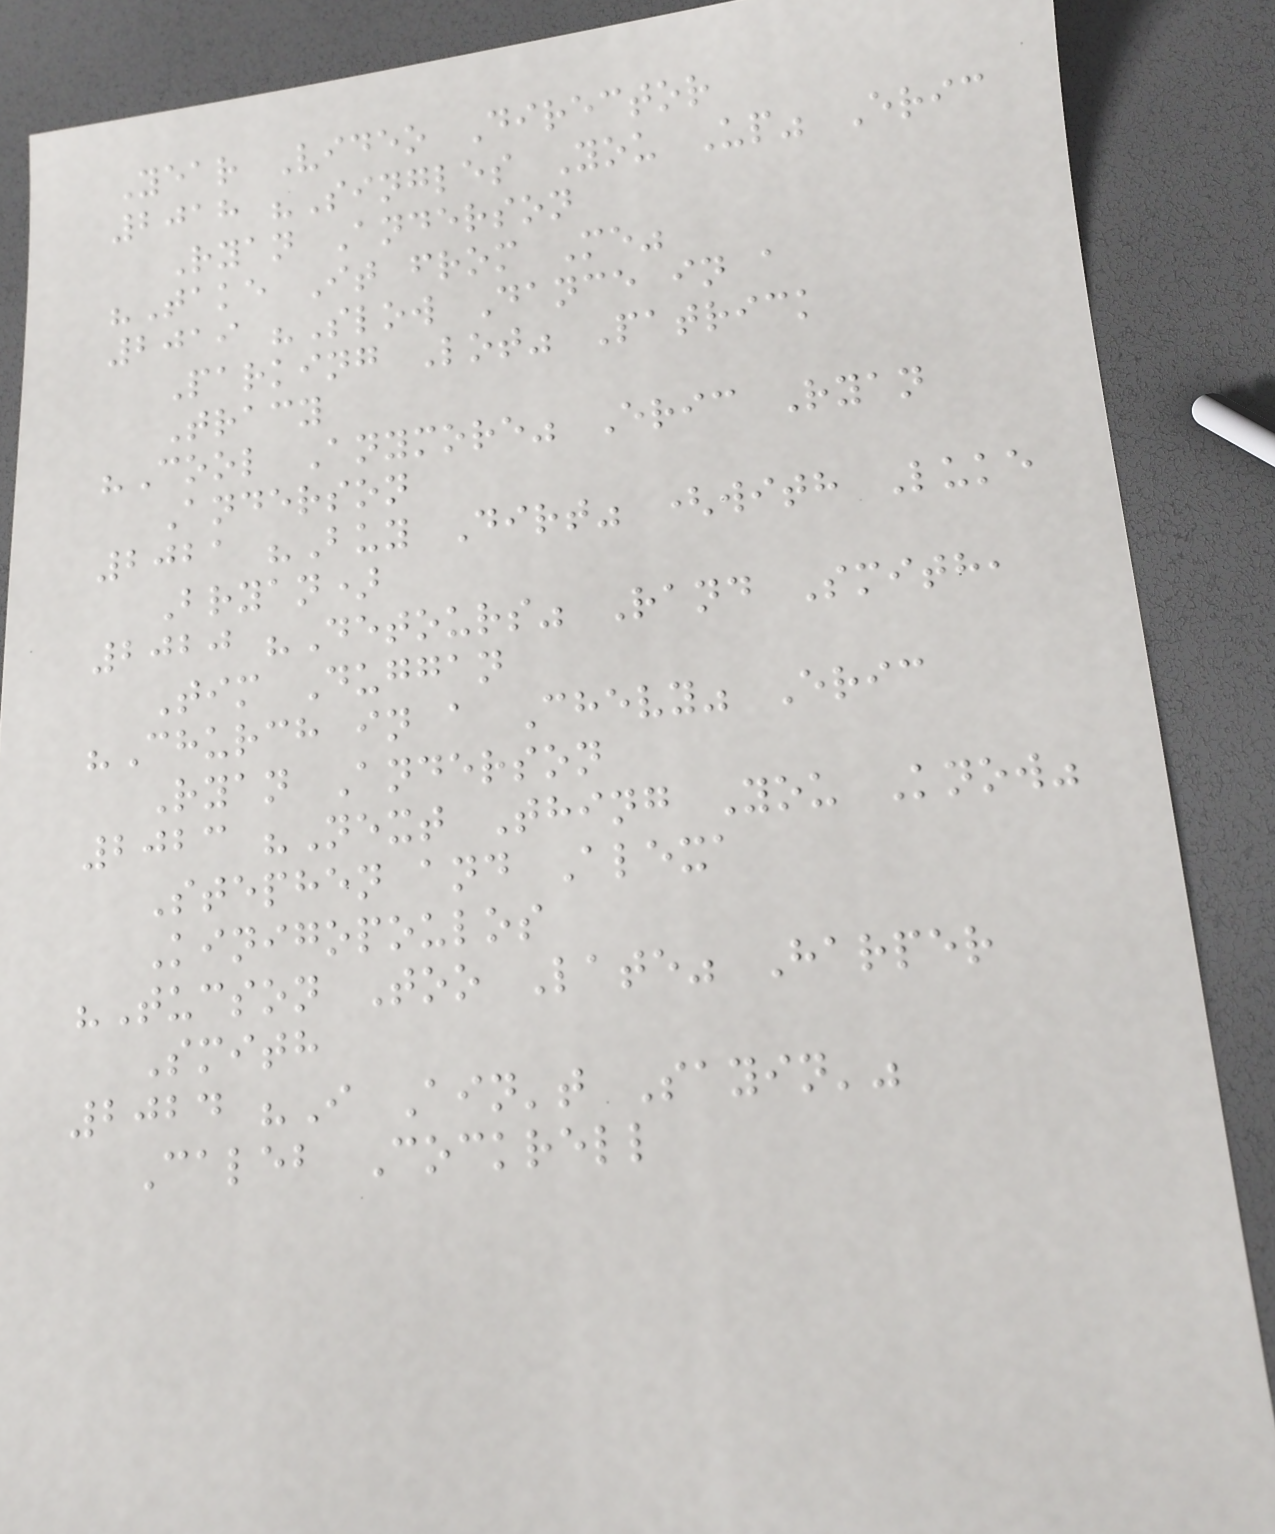Year Video Director
2018 "Singles You Up" Eric
Ryan Anderson
"Take It from Me"
2019 "Slow Dance in a
Parking Lot" Patrick
Tracy
"Cool Anymore" Eric Ryan
Anderson
2021 "Buy Dirt" (with Luke
Bryan)
2020 "Detours" Rand Smith,
Tim Duggan
"Church in a Chevy" Eric
Ryan Anderson
2023 "Next Thing You Know"
Stephen and Alexa
Kinigopoulos
"Tucson Too Late" Harper
Smith
2024 "I Ain't Sayin'"
Caleb Cockrell
